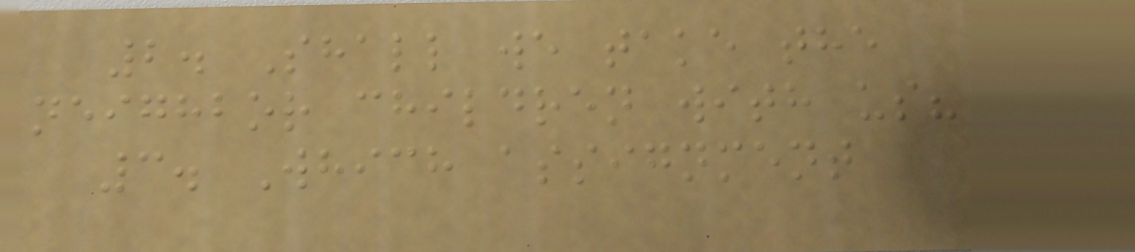2. Shall we take the
neighbor children with us?
3. Which assignment
